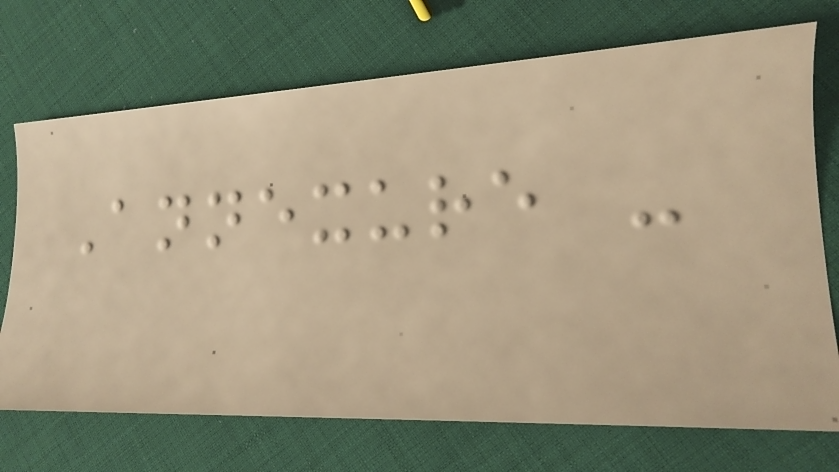Annexure -
